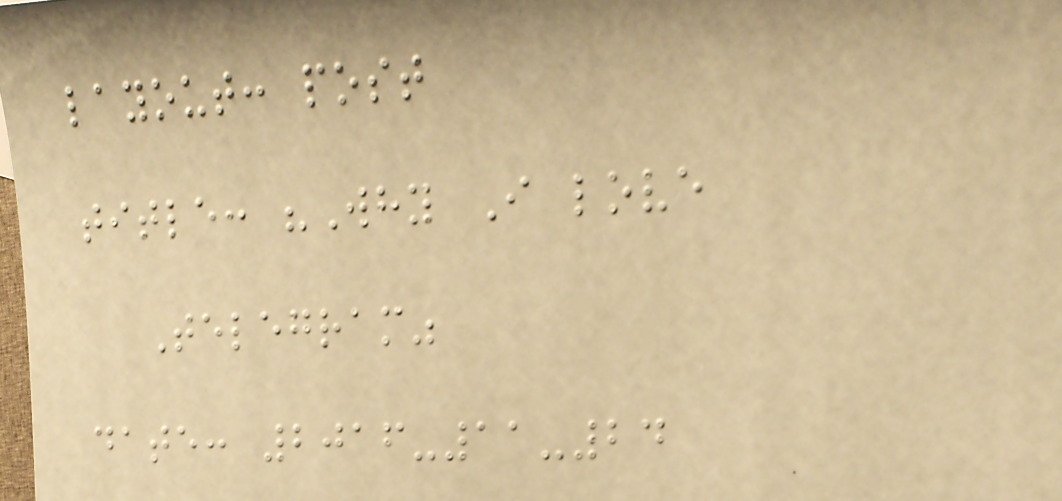layout: post
title: "Why I love
Telegram"
date: 2016-11-24
